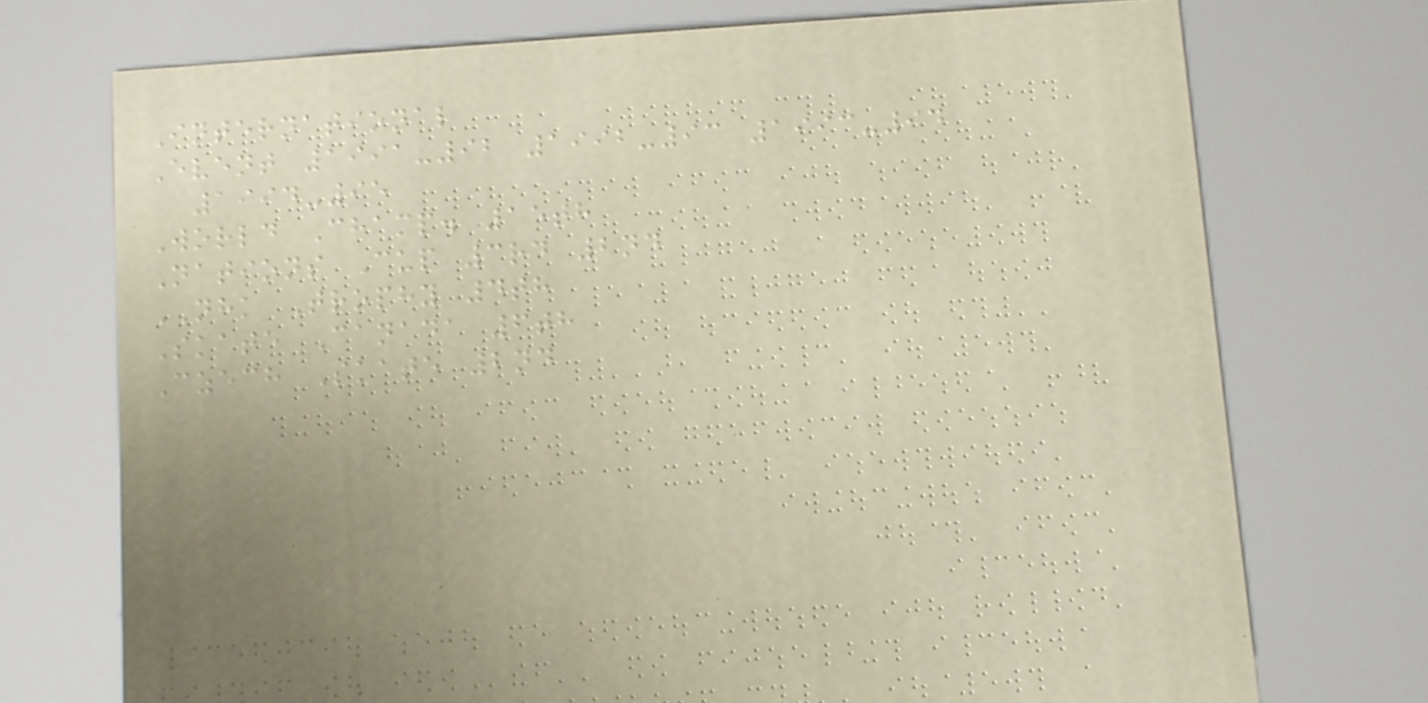International
Event 1991-92 1992-93 1993-94
1994-95
World Champ. 15th
Nations Cup 3rd 2nd
NHK Trophy 4th
Skate Canada 6th
Czech Skate 2nd
